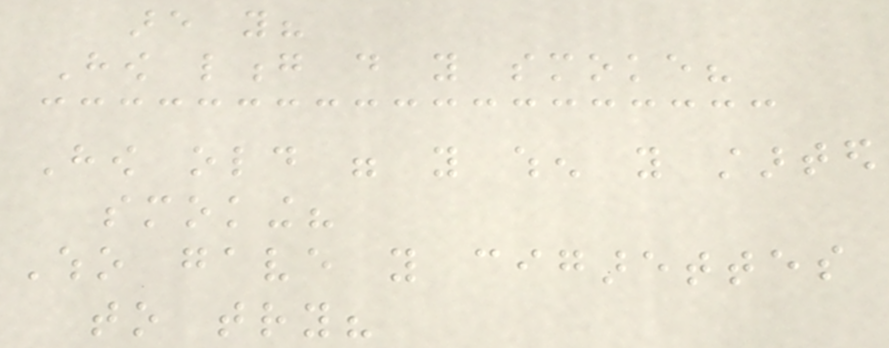are you?
How long do you smoke?
How old were you when you started
smoking?
Who gave you cigarettes
to try?
